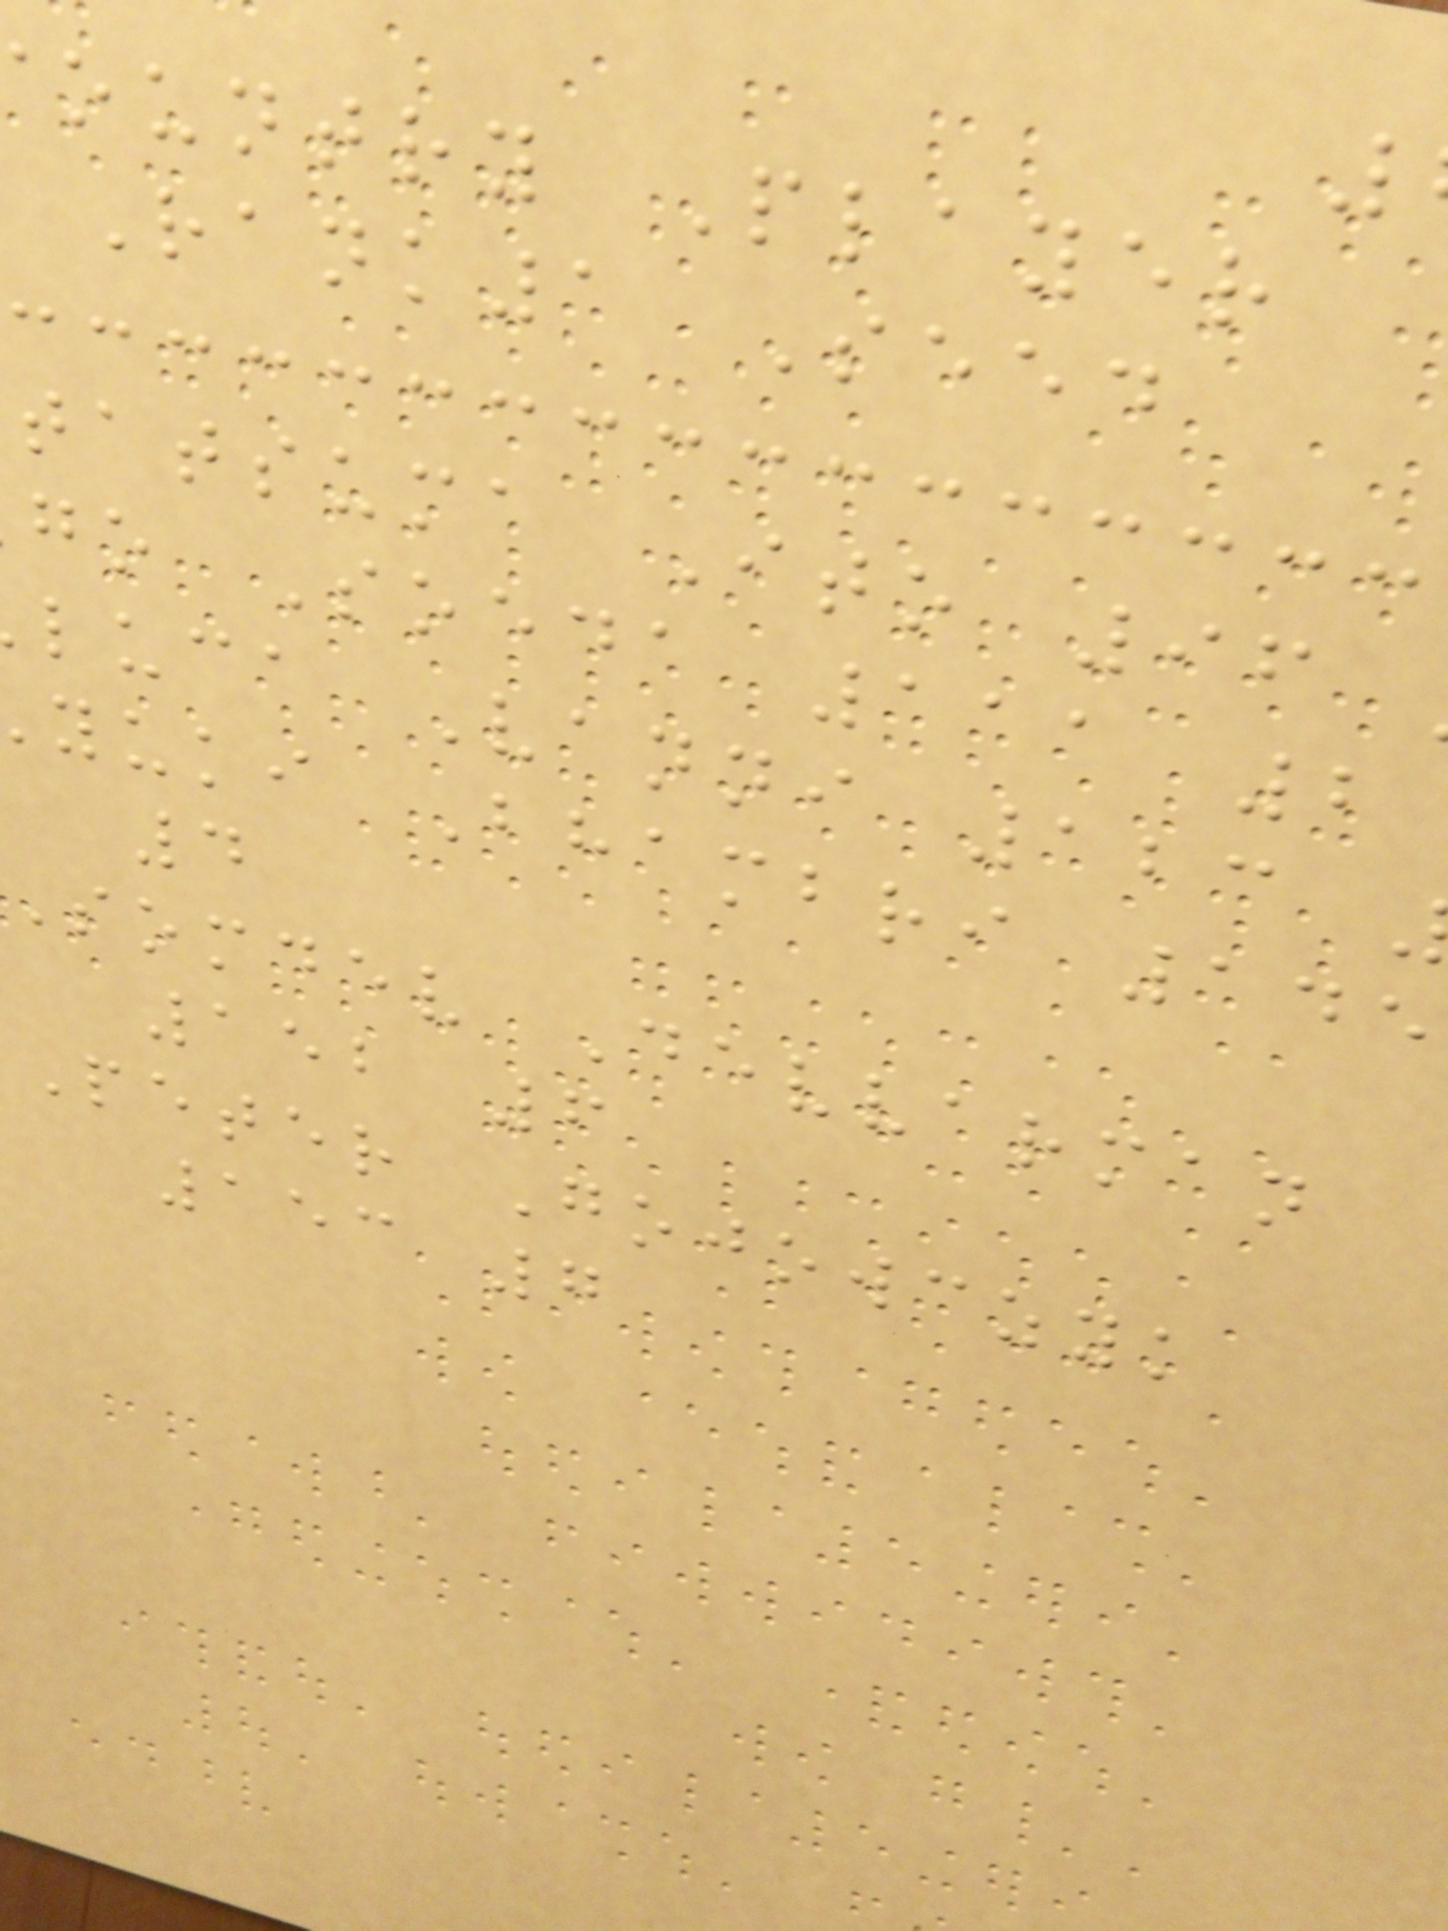ountry Player
Rank1 Seed
tatsuma Ito 96
go Soeda 111 2
luca Vanni 123
yuki Bhambri 145
4
somdev Devvarman
152 6
Peter Gojowczyk
153 7
